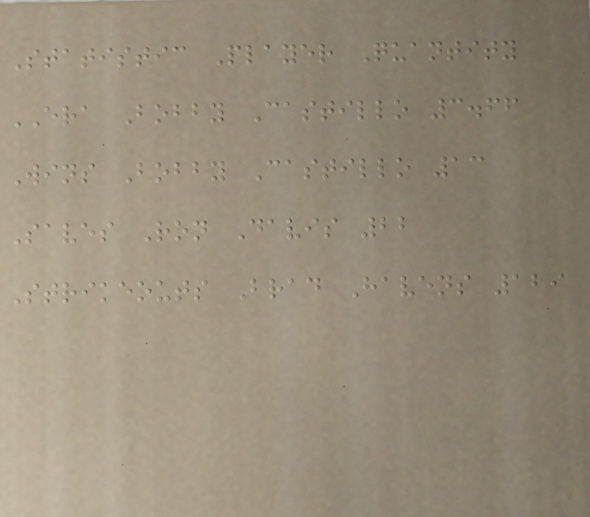Statistic Player Quantity
ERA Bobby Castillo 3.66
Wins Bobby Castillo 13
Saves Ron Davis 22
Strikeouts Brad Havens 129
